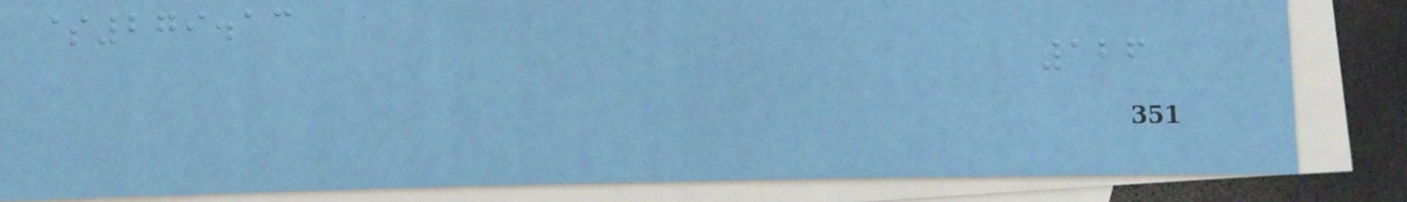$279.13
126
